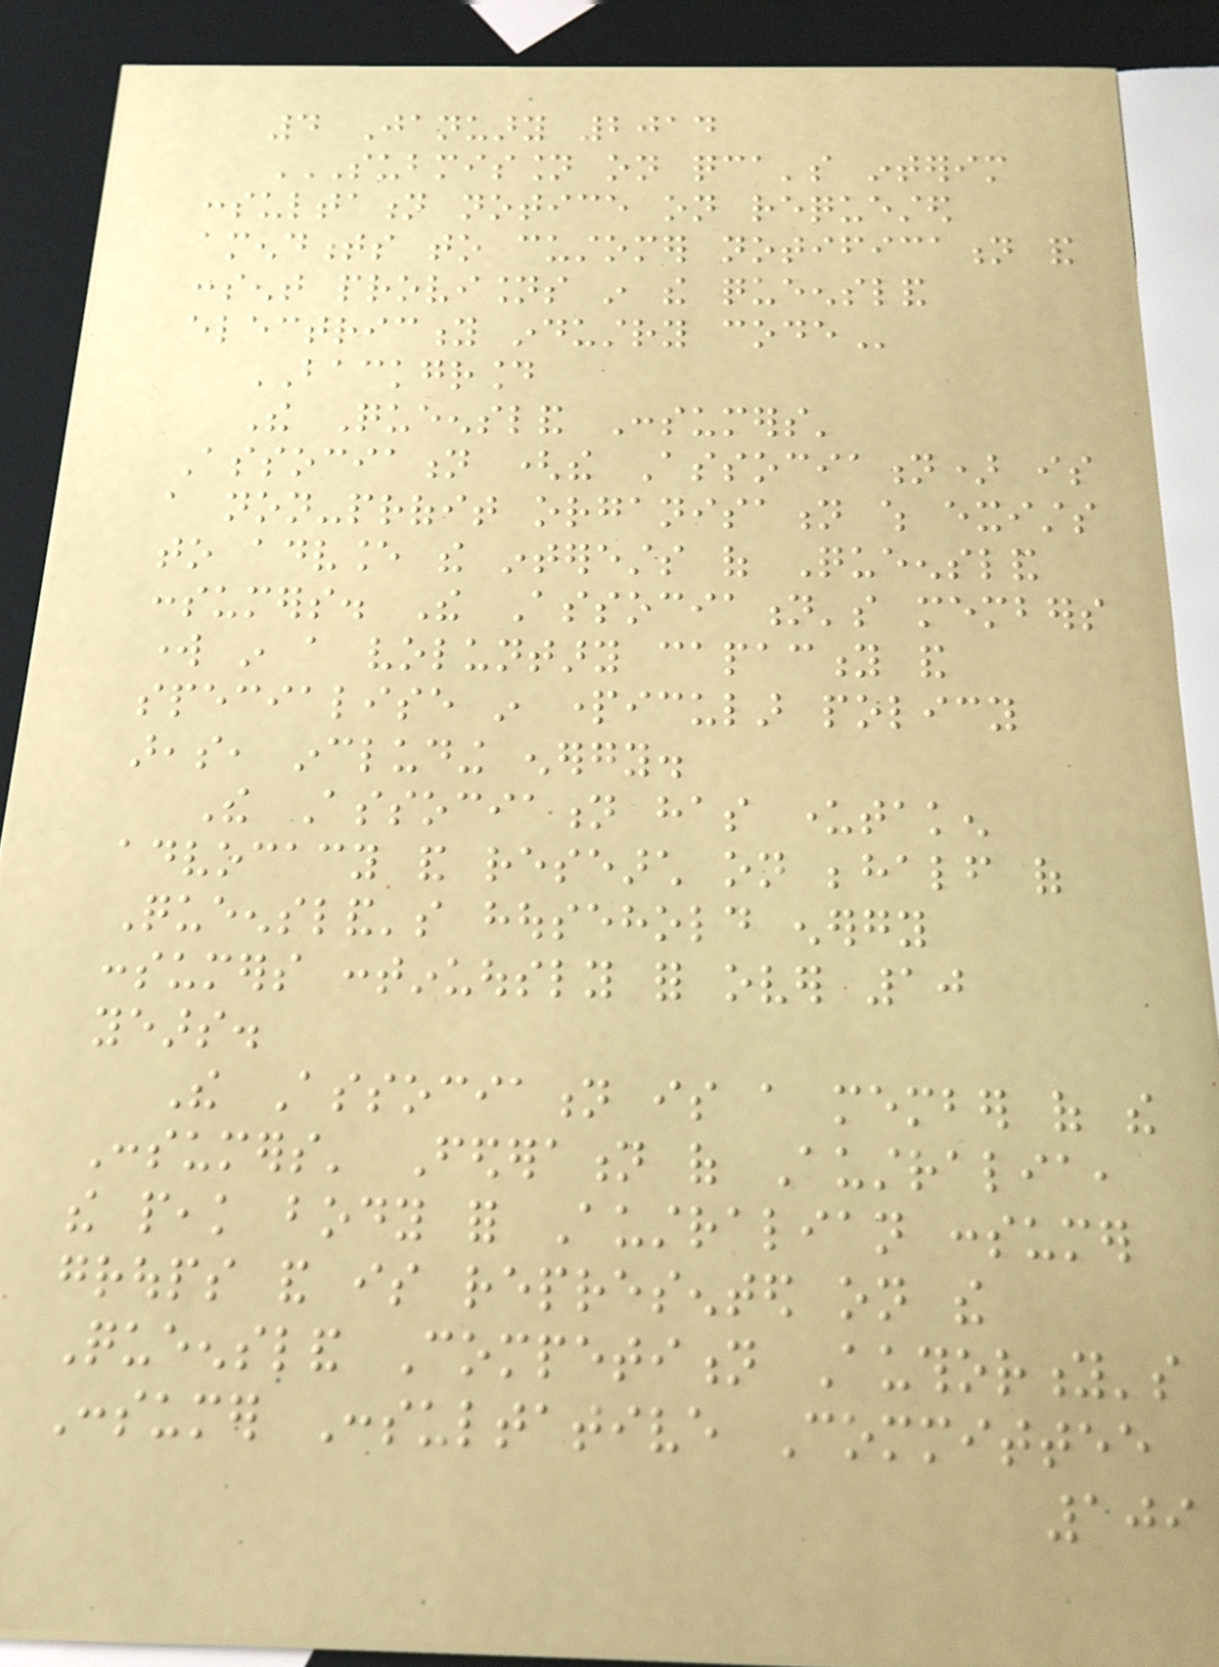4 January 2014
SUBMISSION ON QCA'S INTERIM
CONSULTATION NOTICE ON REQUESTED
AMENDMENTS TO CUSTOMER NOTIFICATION AND
CONSENT PROVISIONS IN THE QUEENSLAND
ELECTRICITY INDUSTRY CODE
BACKGROUND
The Queensland Consumers'
Association (the Association) is
a non-profit organisation which exists
to advance the interests of Queensland
consumers. The Association's members
work in a voluntary capacity and
specialise in particular policy
areas, including energy.
The Association has undertaken
advocacy and research on behalf of
Queensland's household energy
consumers continuously for over 10
years.
The Association is a member of the
Consumers' Federation of Australia,
the peak body for Australian consumer
groups and is represented on the
Queensland Competition Authority's
Consumer Consultative Committee
109
